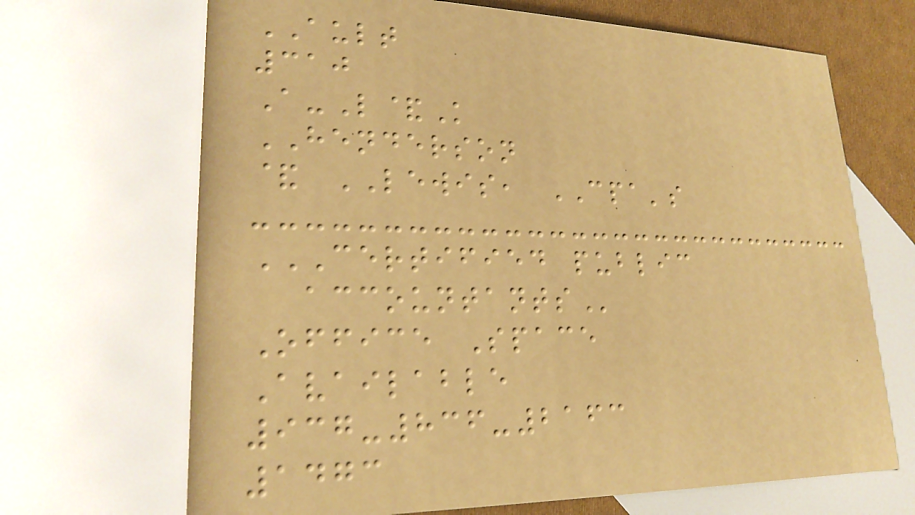AULT
310
A-L&K
HENDERSON
& LEWIS, CPA's
CERTIFIED PUBLIC
ACCOUNTANTS
Office Space
Available
937-836-2163
1473
